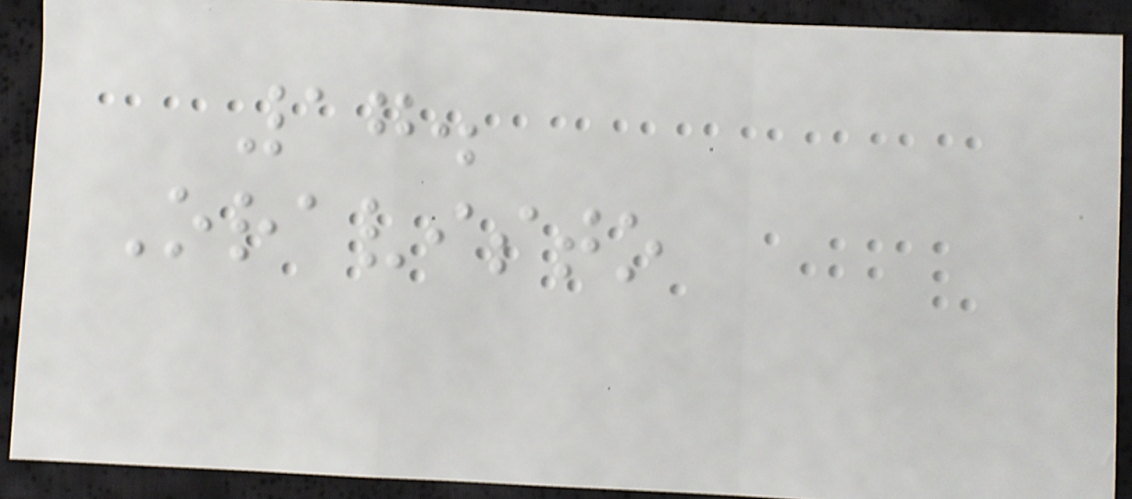17.
Oravisto
